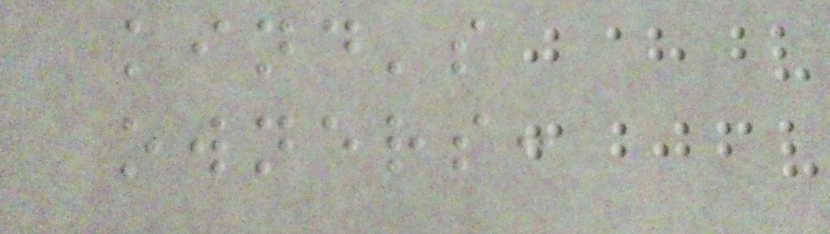kind's
owners:
